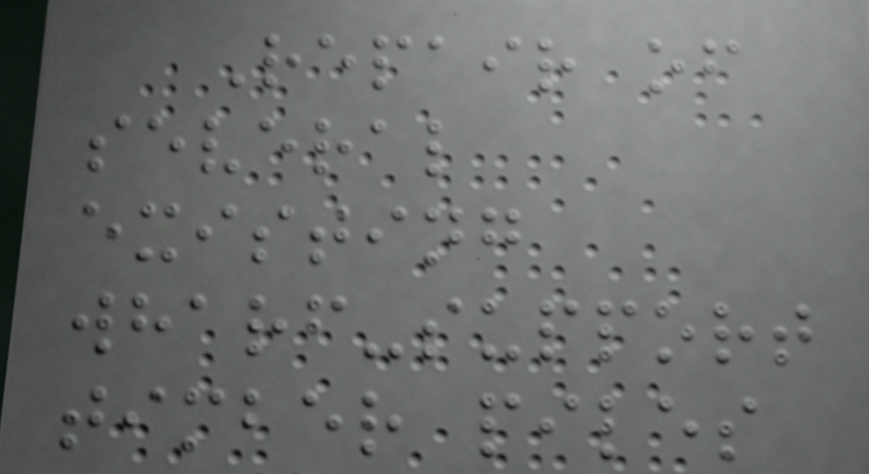Repair of
several
existing
wharf-support
timber piles
